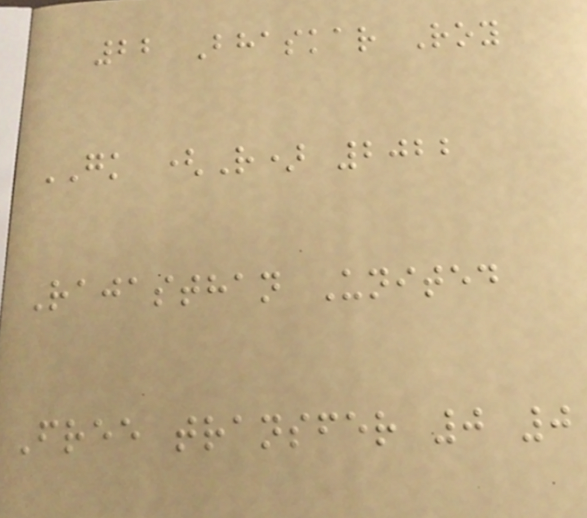22 Bhaskar Roy
GK (R) 2022
Rajasthan United
Free transfer 0 0
